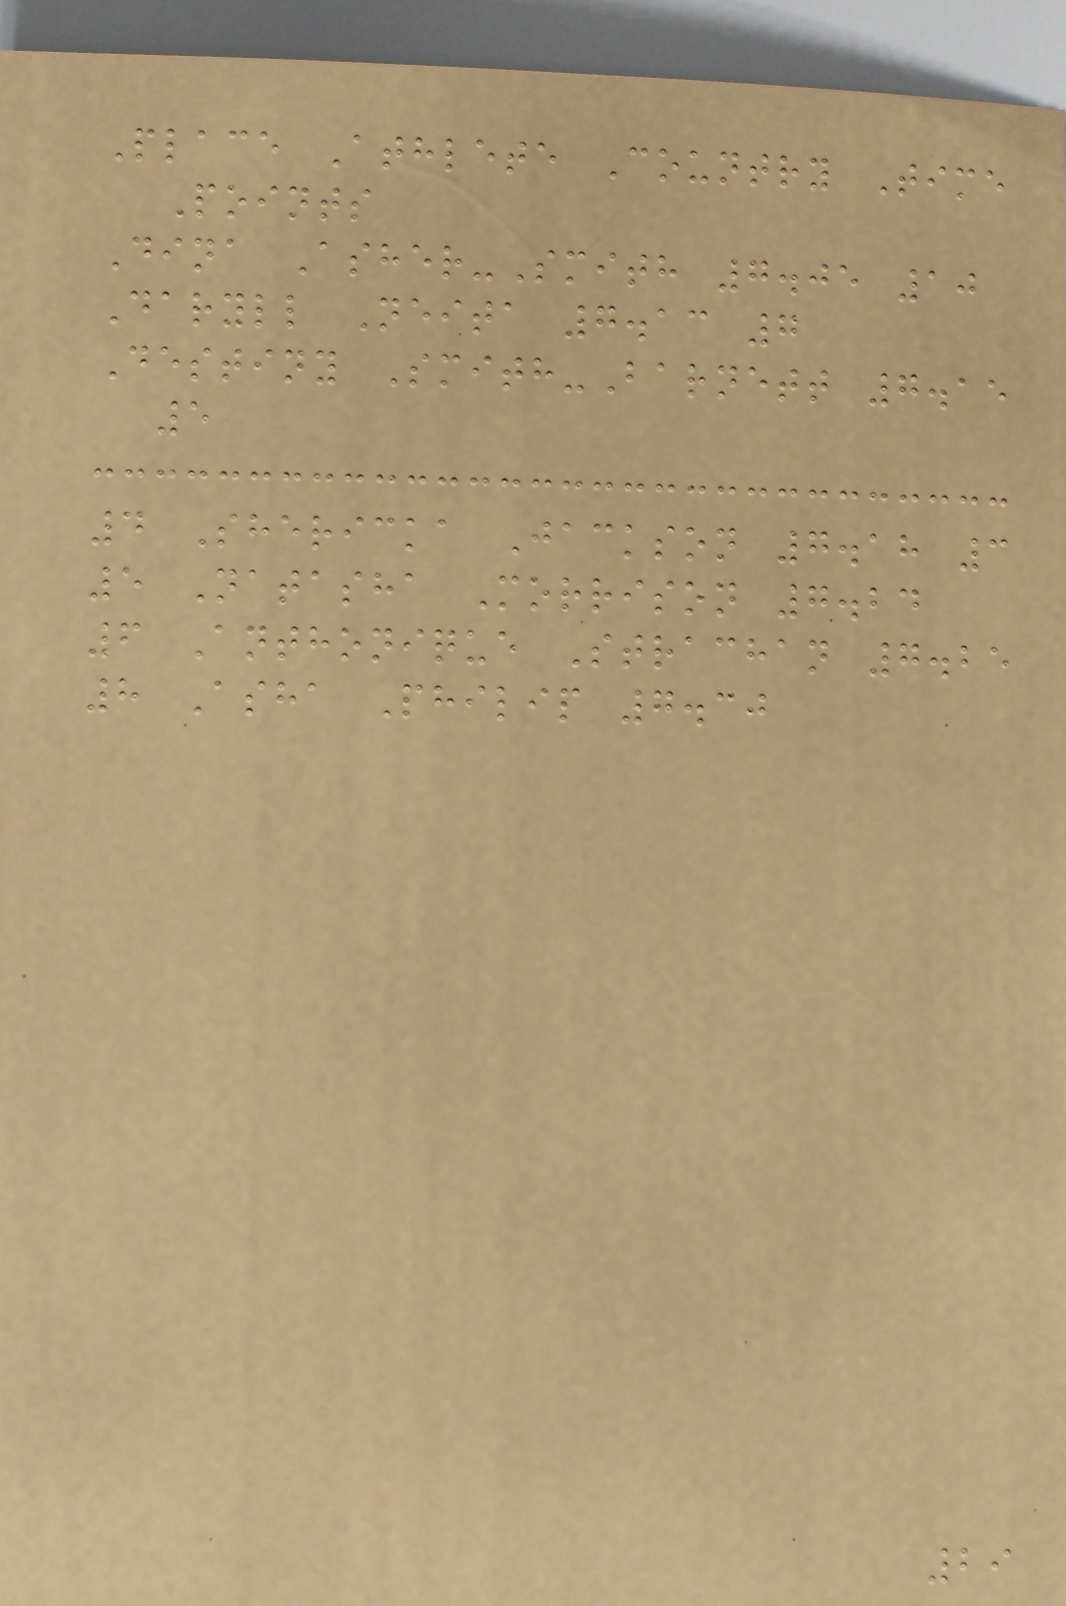Place Athlete Country Time
Points
Dina Asher-Smith 7.05 10
Daryll Neita 7.13 7
Destiny Smith-Barnett 7.15
5
4 Shericka Jackson 7.18 3
5 Natasha Morrison 7.24
6 Anthonique Strachan 7.25
8 Asha Philip 7.30
29
